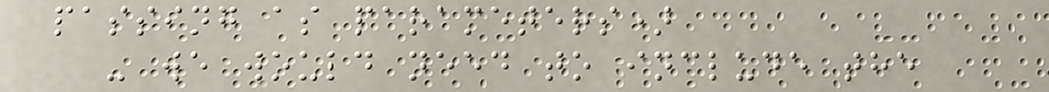passing as parameters)
- we would need to include the
